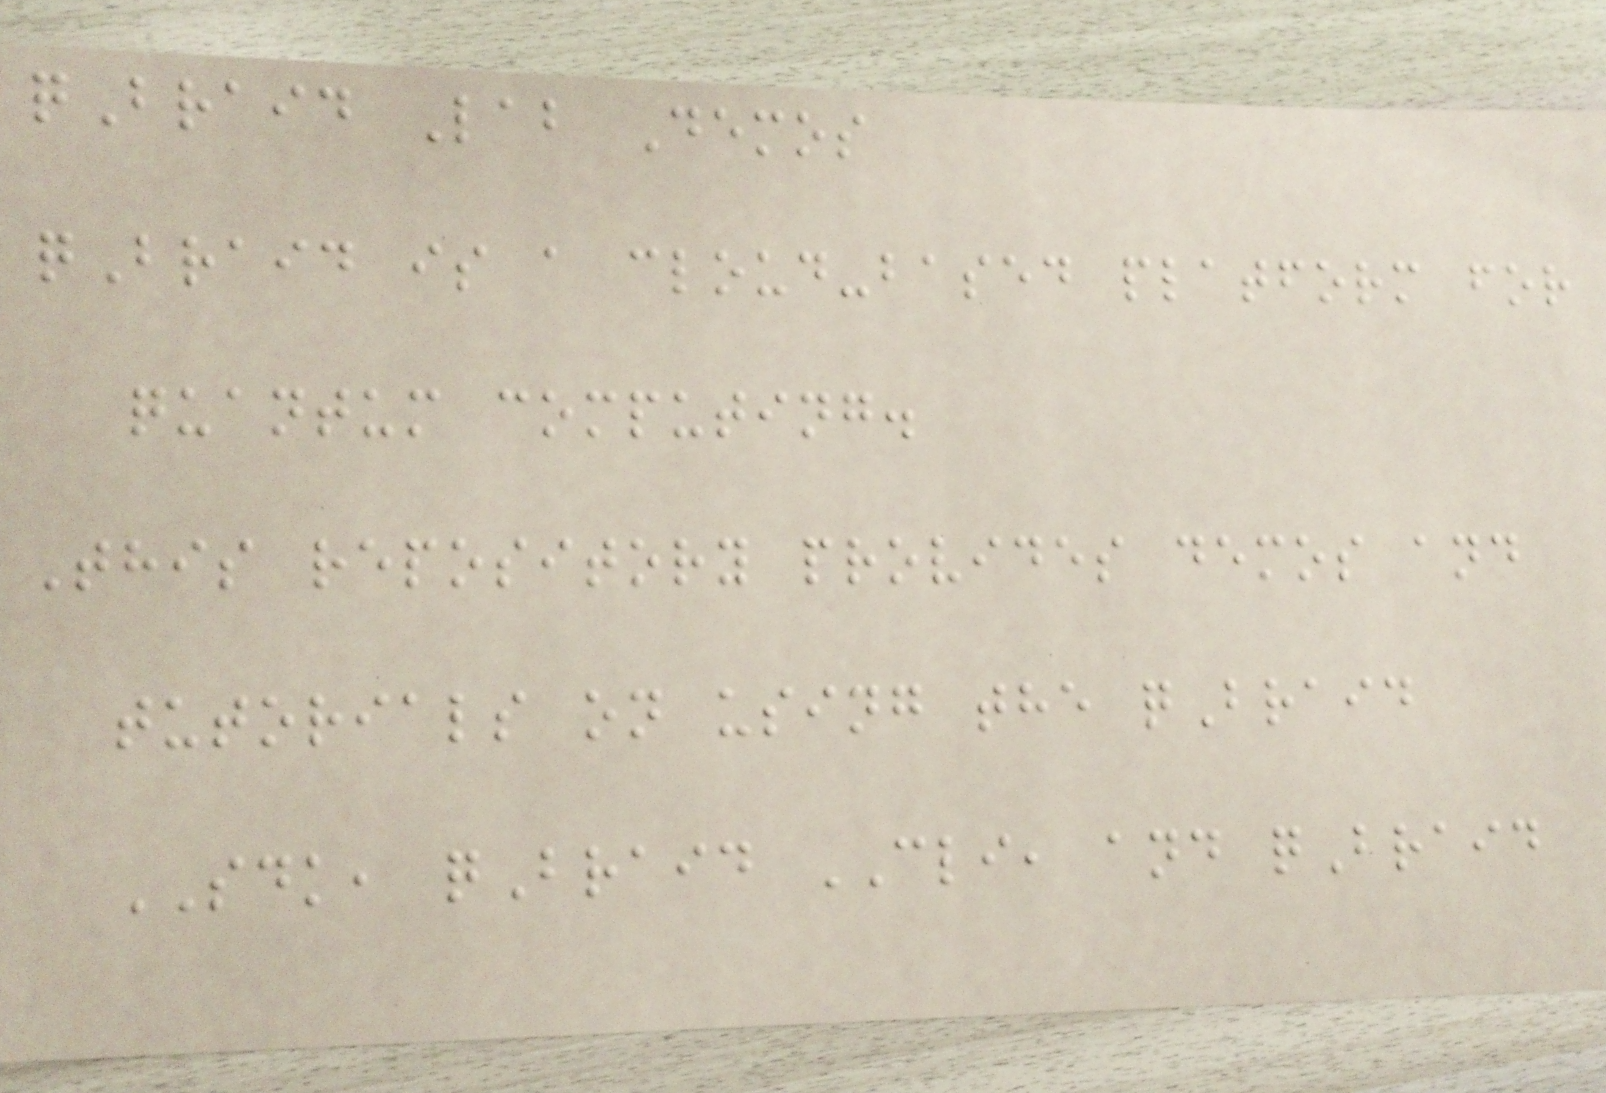qBraid Lab Demos
qBraid is a cloud-based platform for
quantum computing.
This repository provides demos and
tutorials on using the qBraid
SDK, qBraid CLI, and qBraid
